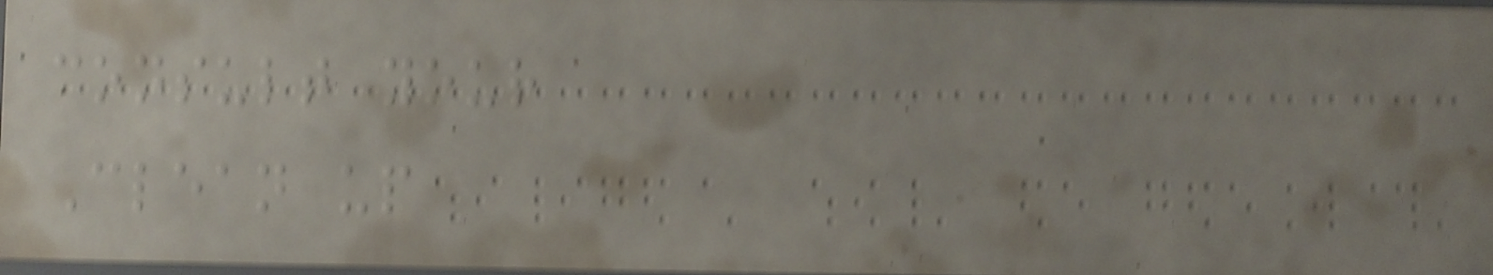consult your
Clean up
